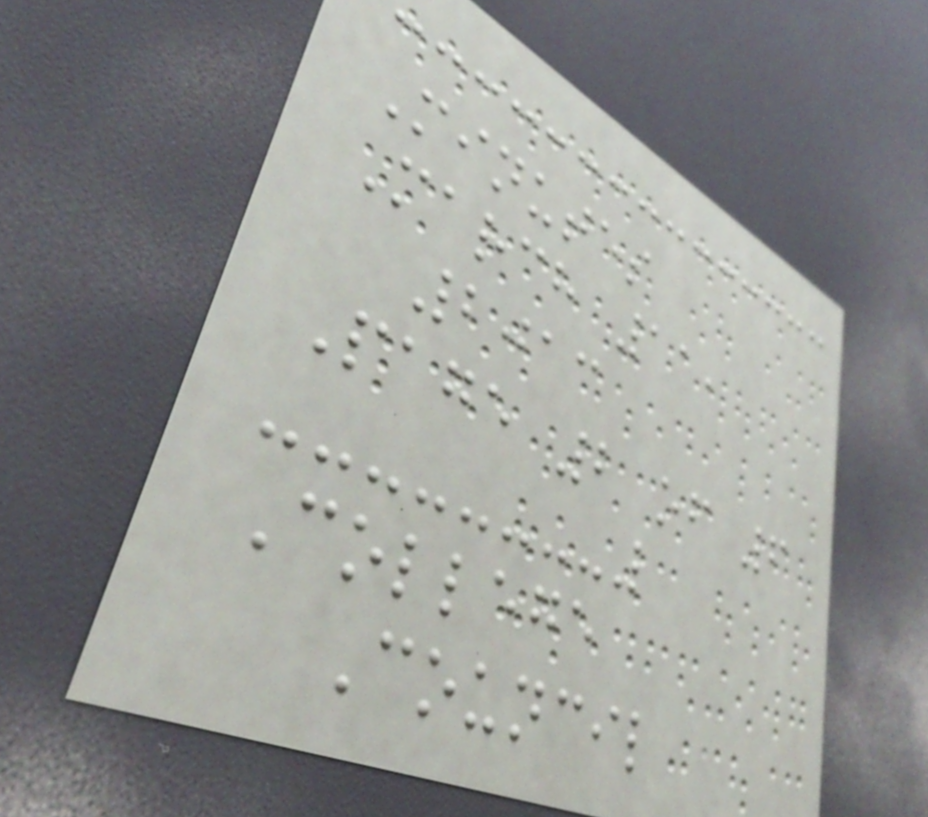Minutes
March 11,
2013
Page 2 of 6
College
Council
